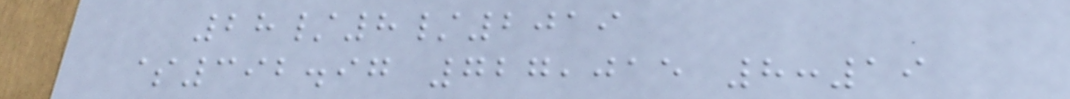28/8/2019
$392.97 727,015 8:19
